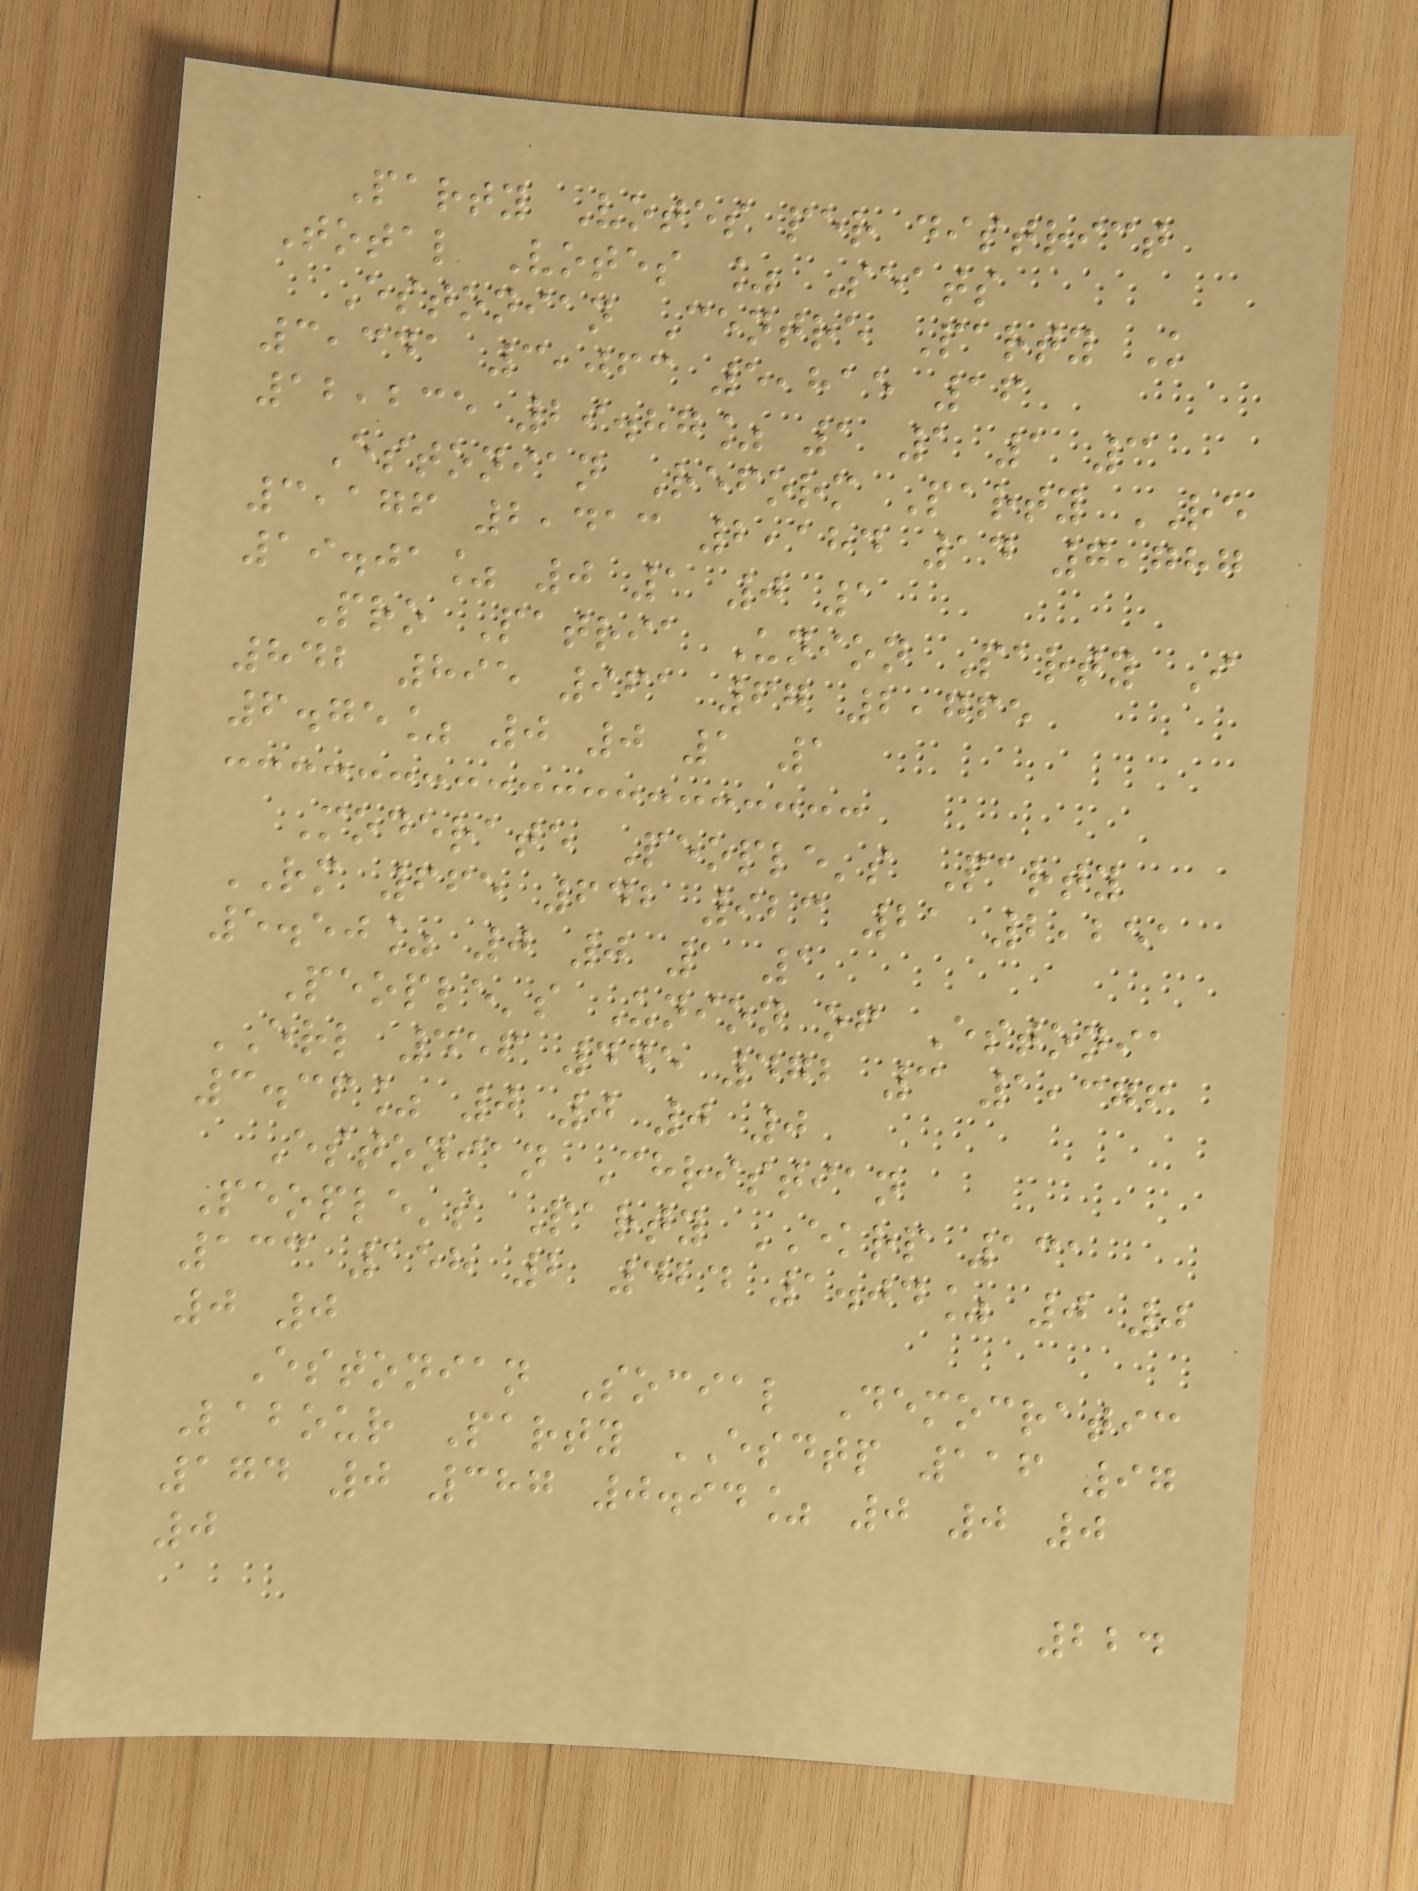Party Votes per district
Total Votes % Seats
Estonian Centre Party K
3,341 3,063 5,815 16
12,235 29.87% 1 1 1 3
Estonian Reform Party RE
3,176 2,413 2,184 14 7,787
19.01% 0 1 0 1
Pro Patria Union Party I
842 895 961 67 2,765
6.75% 0 0 1 1
Moderate People's Party
RM 665 642 923 21 2,251
5.50% 0 0 1 1
People's Union of Estonia
ERL 456 445 472 3 1,376
3.36% 0 0 0 0
Estonian Christian
People's Party EKRP 131
133 158 2 424 1.04% 0 0
0 0
Estonian Social Democratic
Labour Party ESDTP 116 97
174 0 387 0.94% 0 0 0
0
224
